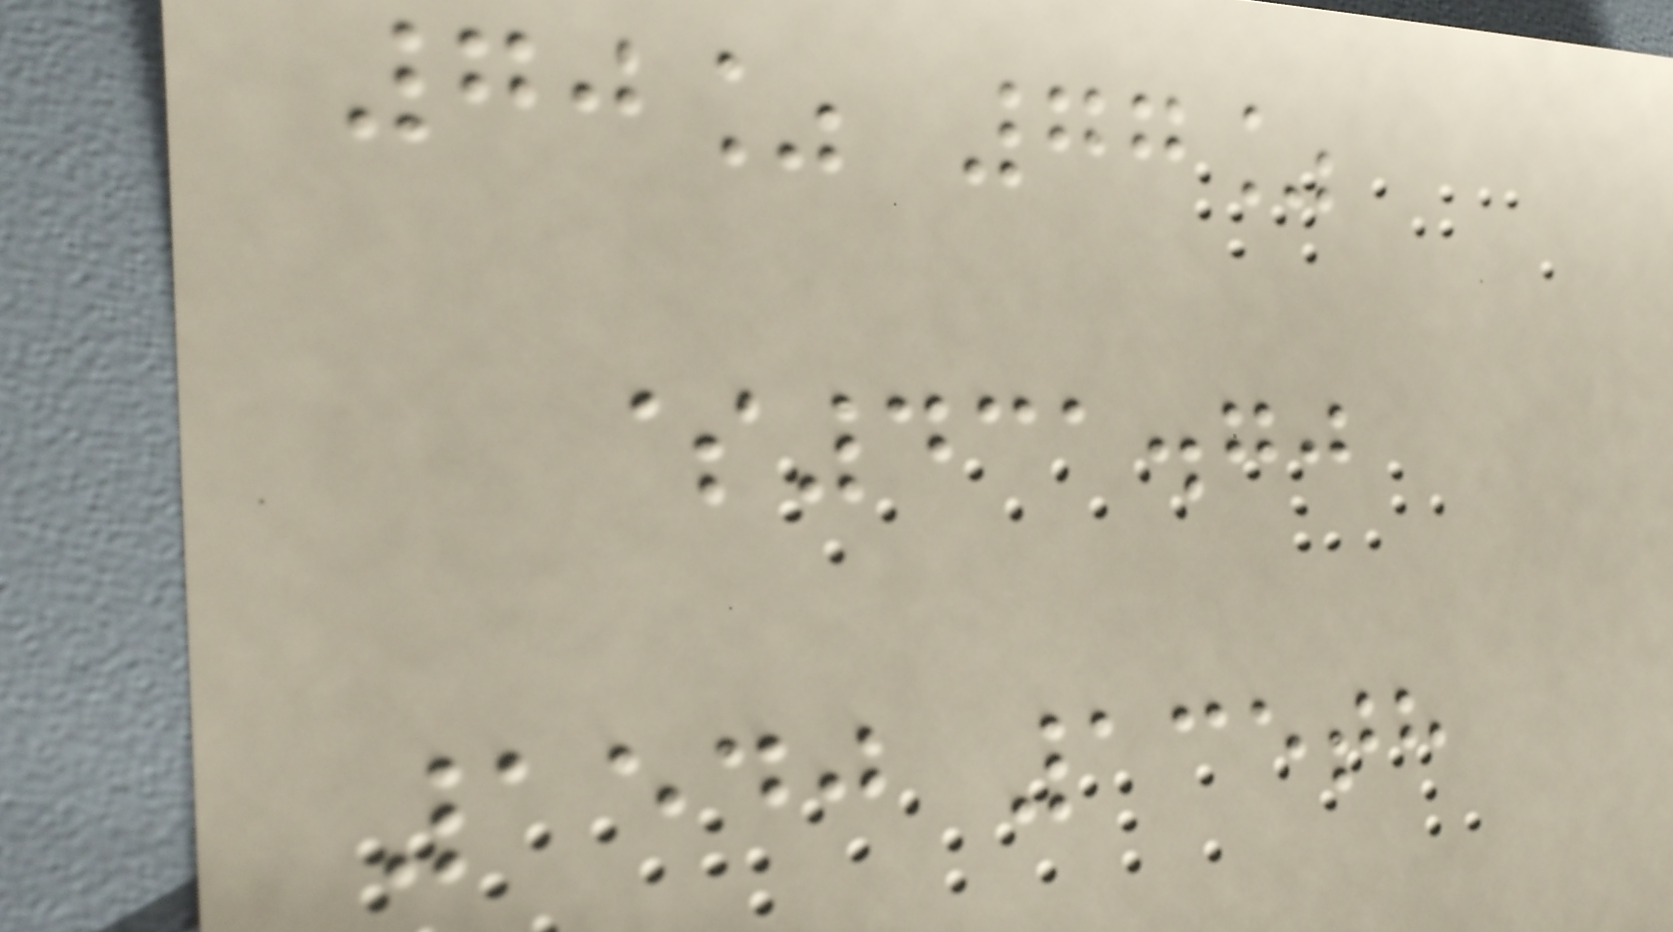70% 77%
$431.70
1540 135th
